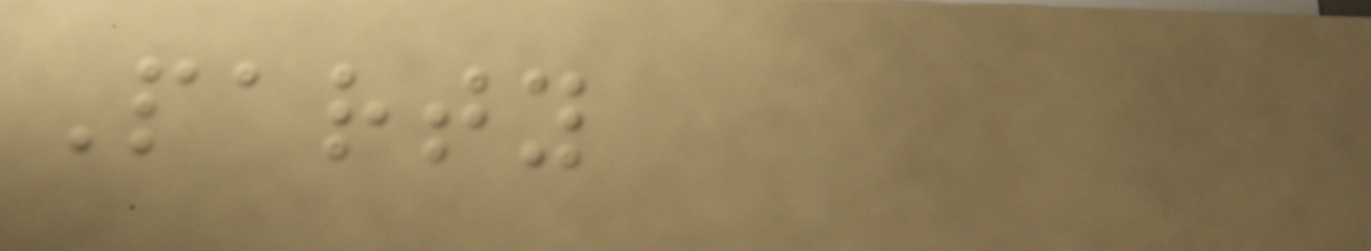Party
